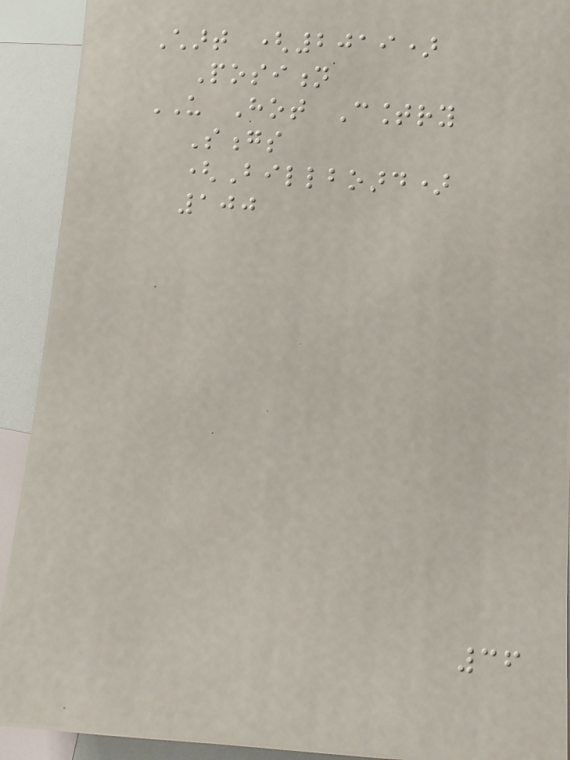Chart (2019)
Position
US Hot Country
Songs
(Billboard)
100
36
